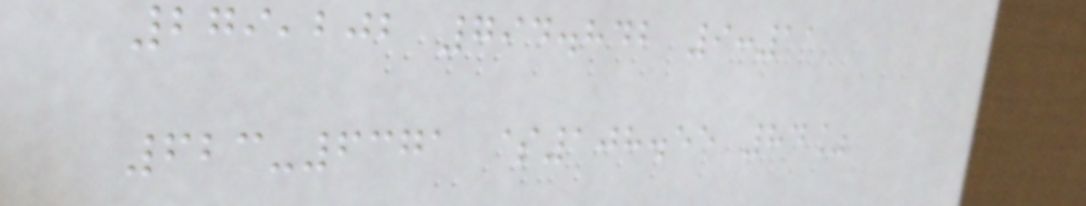279,202 794.842 9:11
623-6371 $108.55 84%
